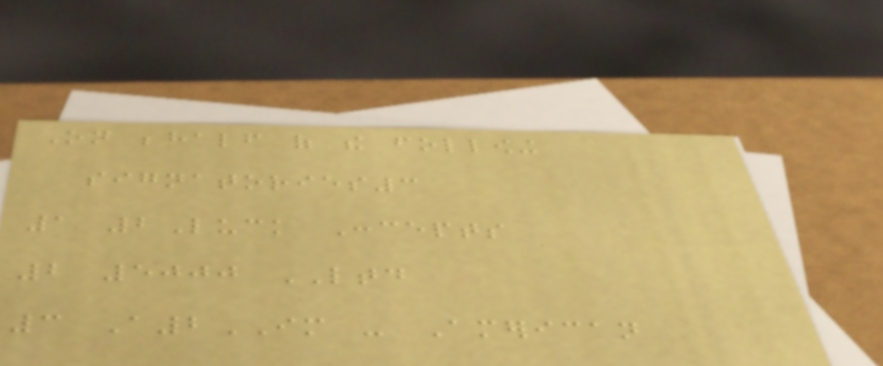On behalf of the following
signatories3
1 2Luck Concepts
2 5000 LTD
3 A2IM - American
